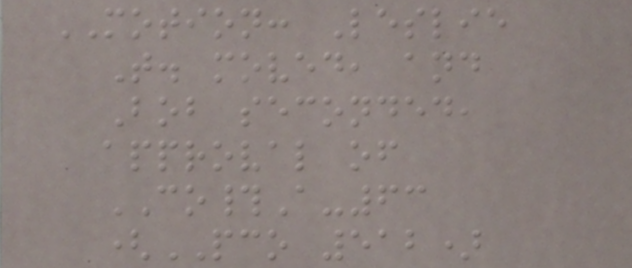MOTION: Leslie
T. moved, and
Bob seconded,
approval of
CO#A-63
(PCO 512)
